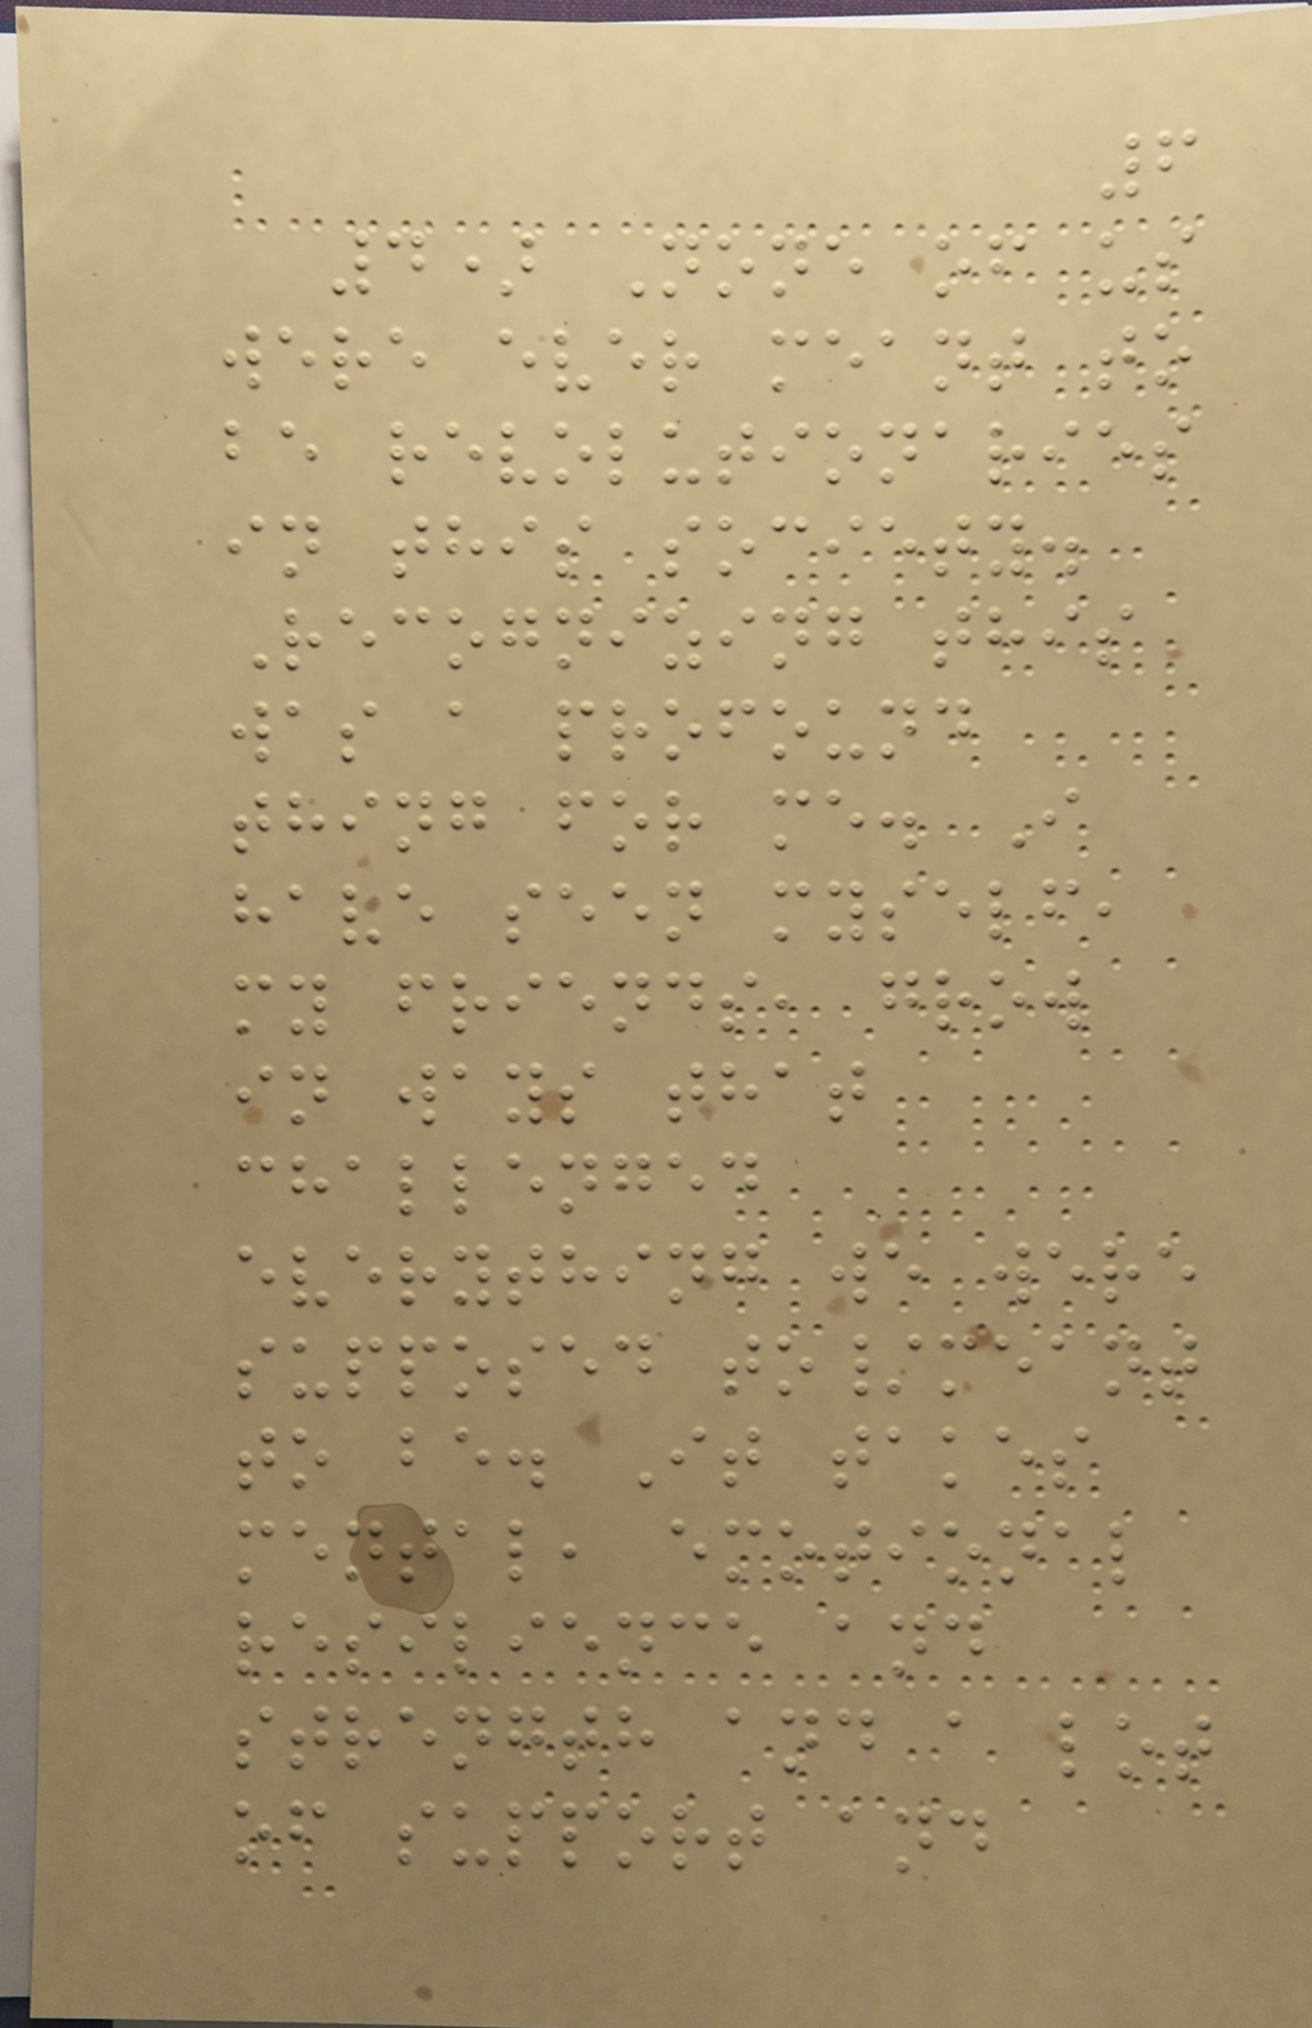6
4) None of us
were ever meant to
be revolutionaries
in this society.
Recognizing this
was a profound
thing for me. I
have seen myself,
my friends, grow
in ways that
challenged
everything we were
supposed to/meant
to be. It takes
mental, emotional
resilience and
strength and a lot
of support and
